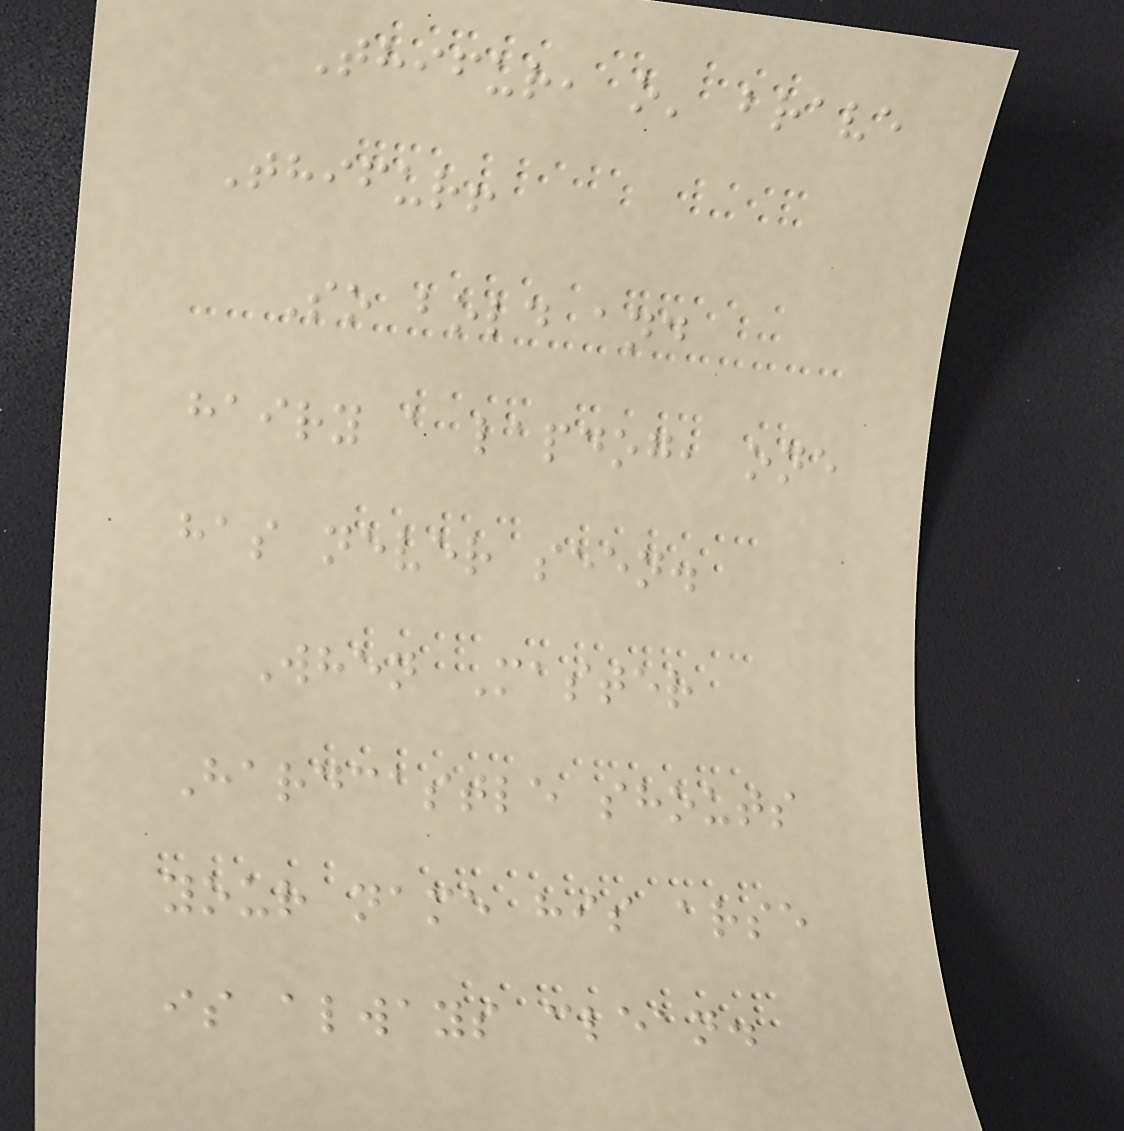Thifur, o' brave
Thifur!
So bold and
hairy a lapdog, one
has never seen.
When Master
Hardcastle shouts
your name his arse
is always clean.
